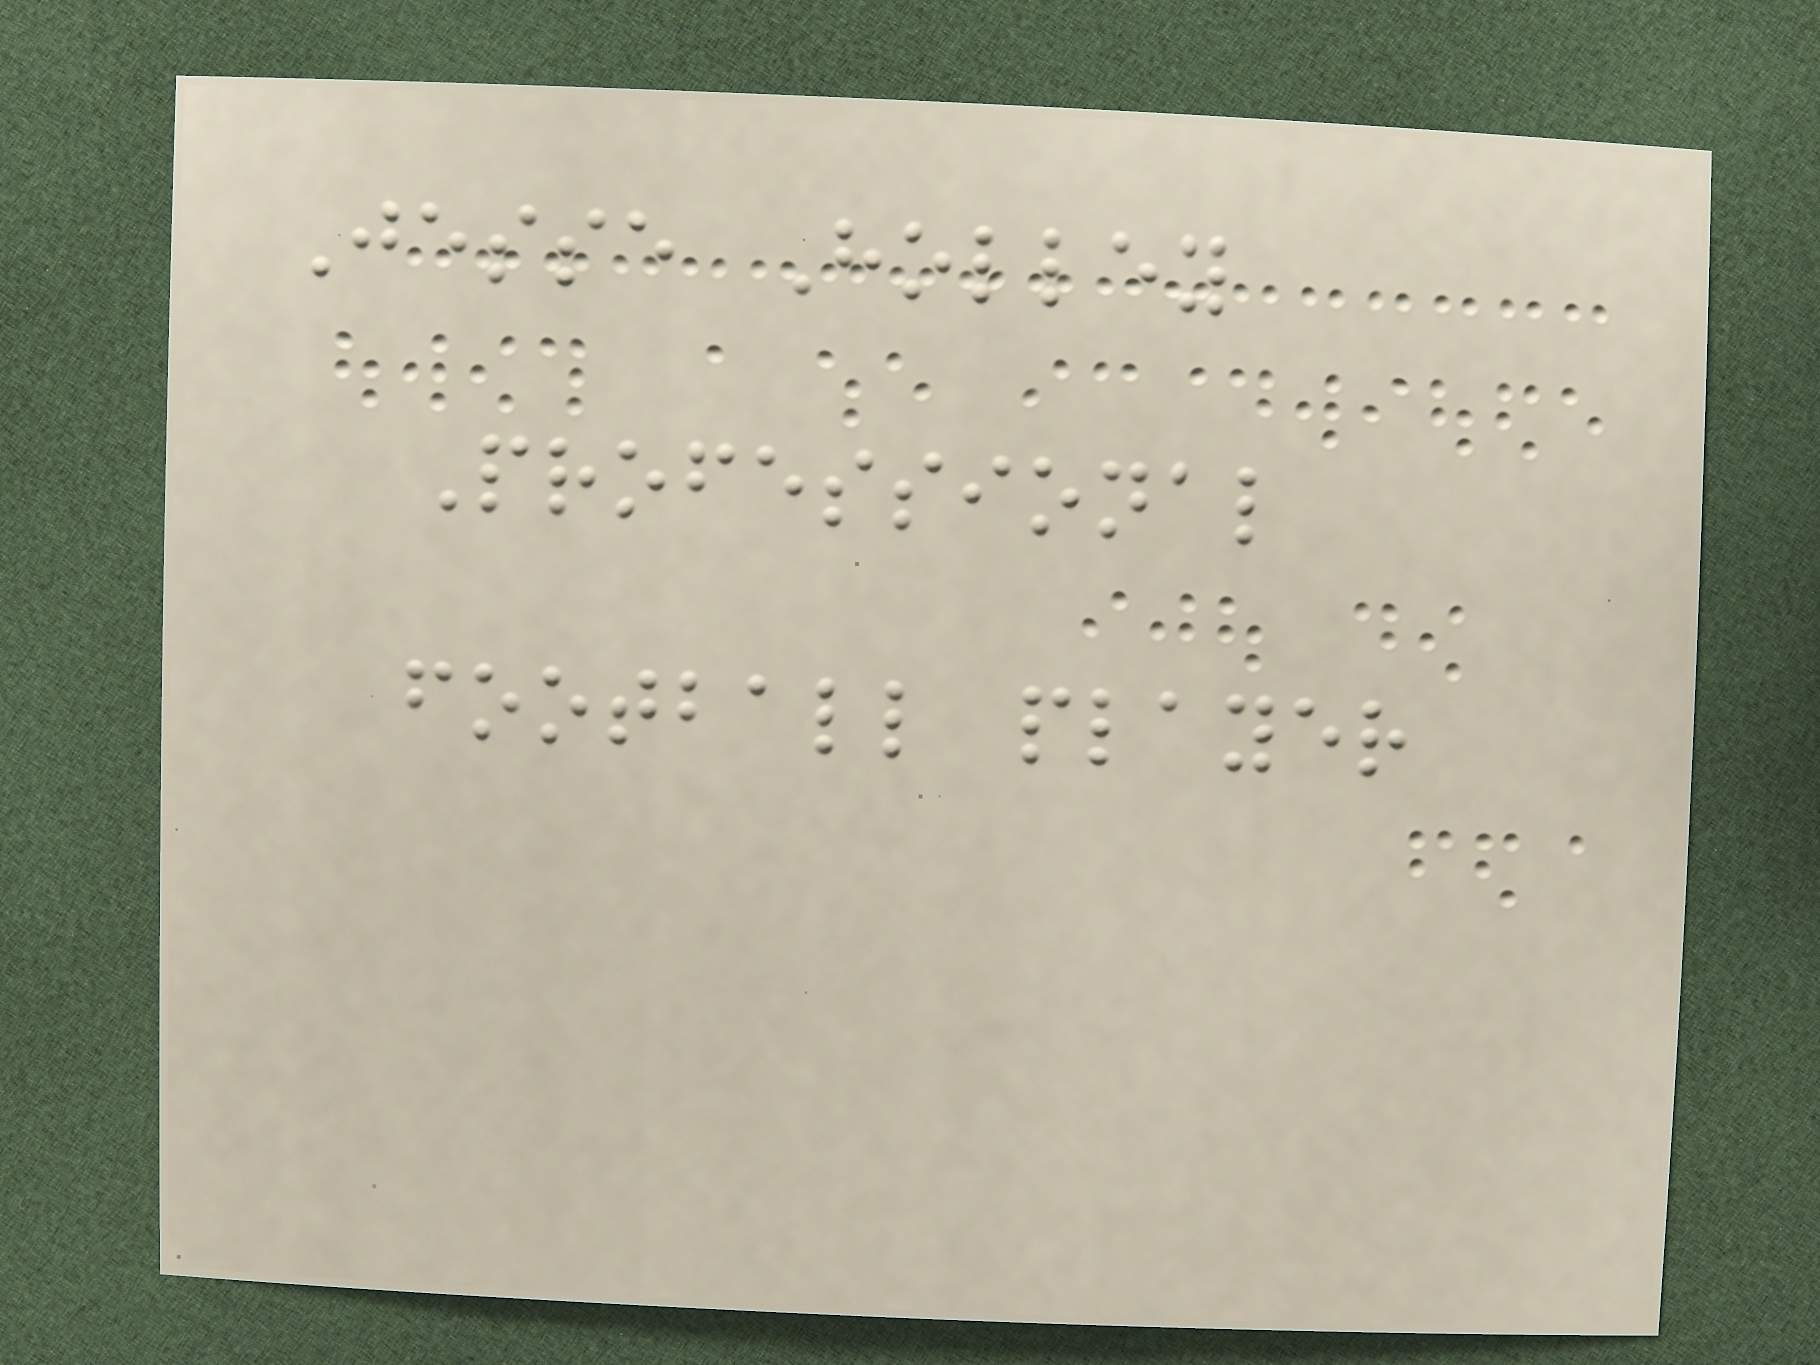Jesse Holley
Professional
football player
